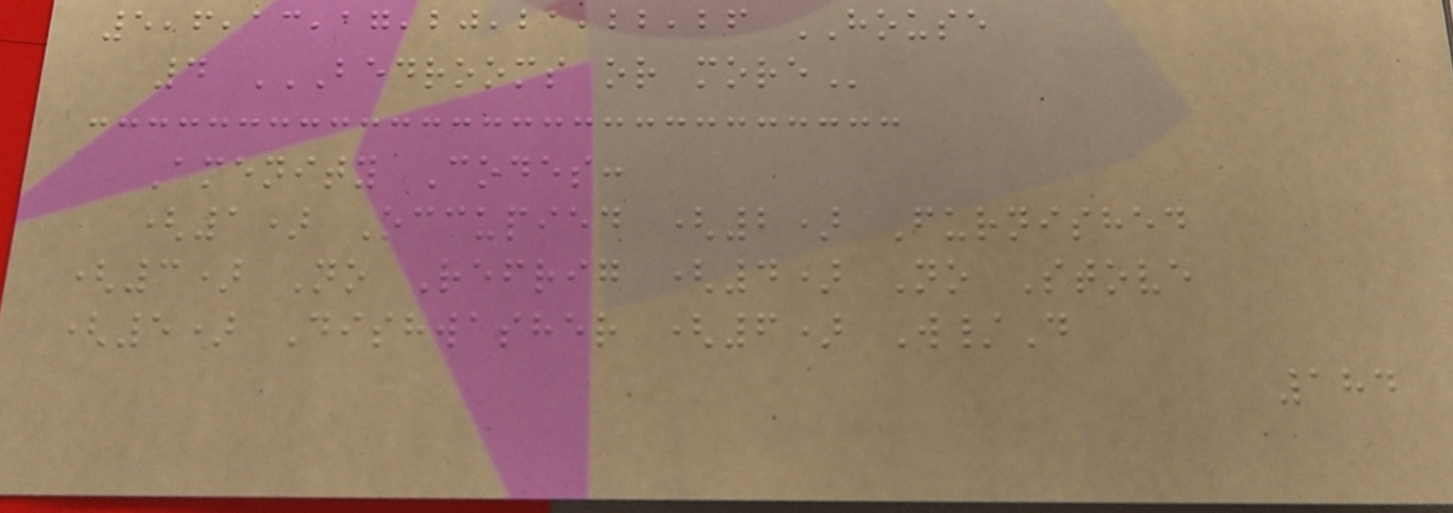5,6,13,17,20,21,22,26 HOUSE
4 BEDROOMS OR MORE
Amenity Codes:
(1) Occupied (2) Furnished
(3) No Refrig (4) No Stove
(5) Dishwasher (6) W/D
184
